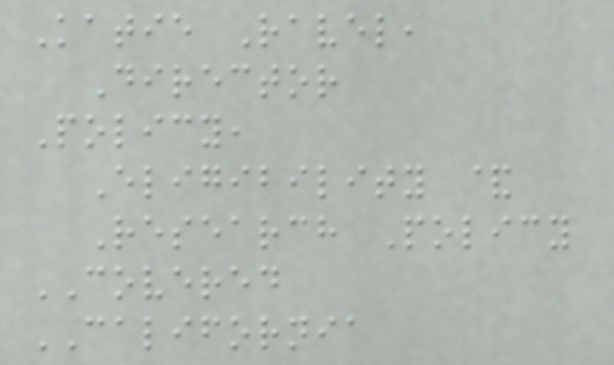Katie Ravel,
Director
Policy,
Eligibility &
Research Policy
COVERED
CALIFORNIA
